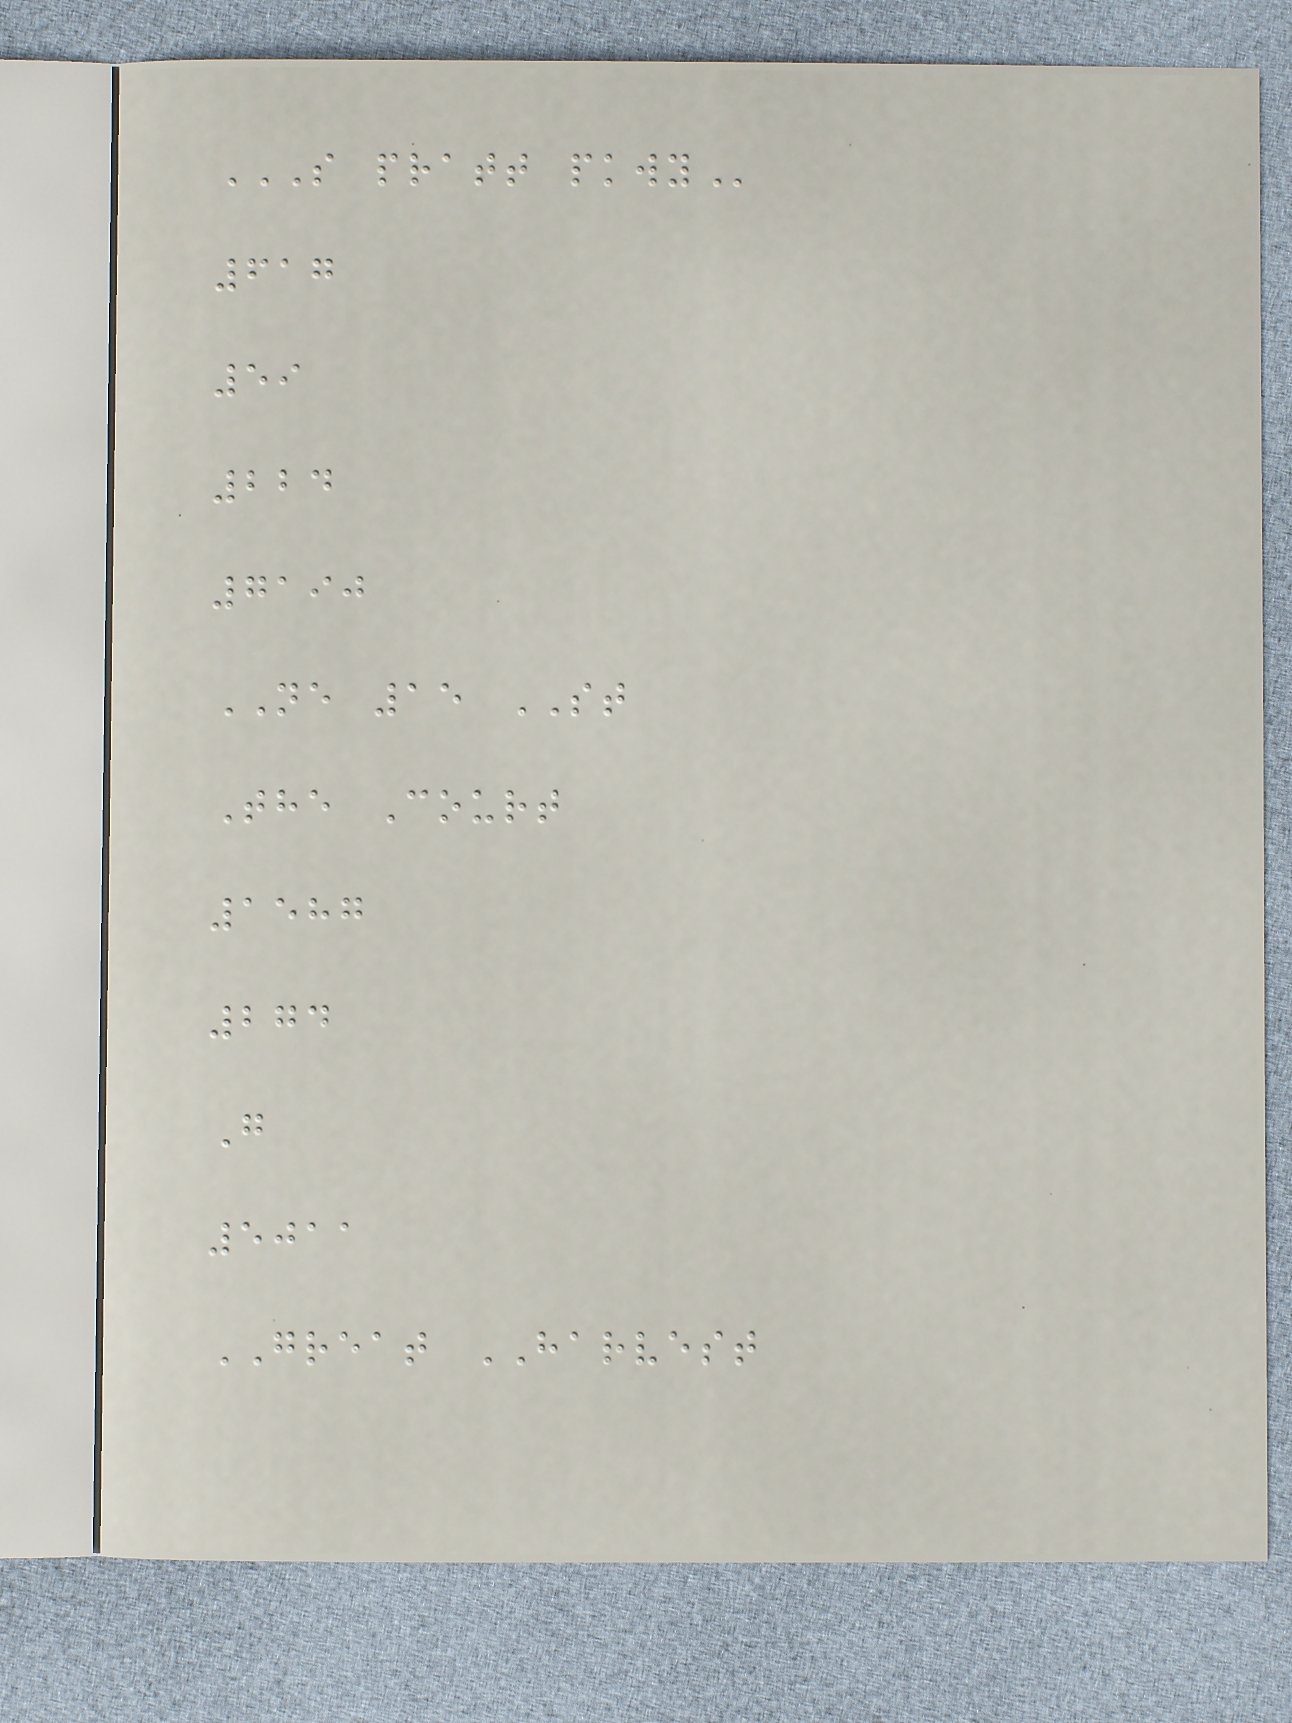S PRATT PKWY
617
59
224
7190
NE 15 ST
The Court
1587
274
G
5011
GREAT HARVEST
